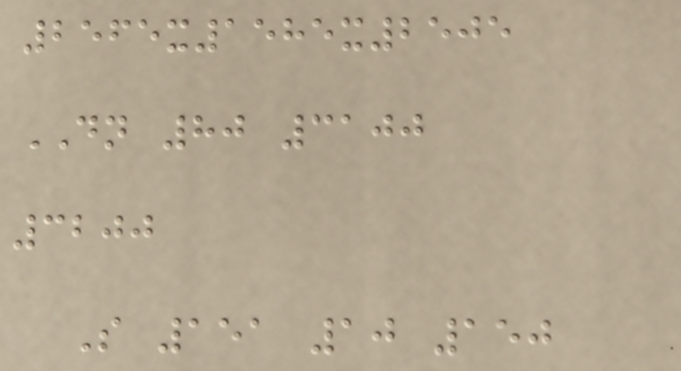2565x1585x2505
DN 80 3100
3200
S 151 10 150
